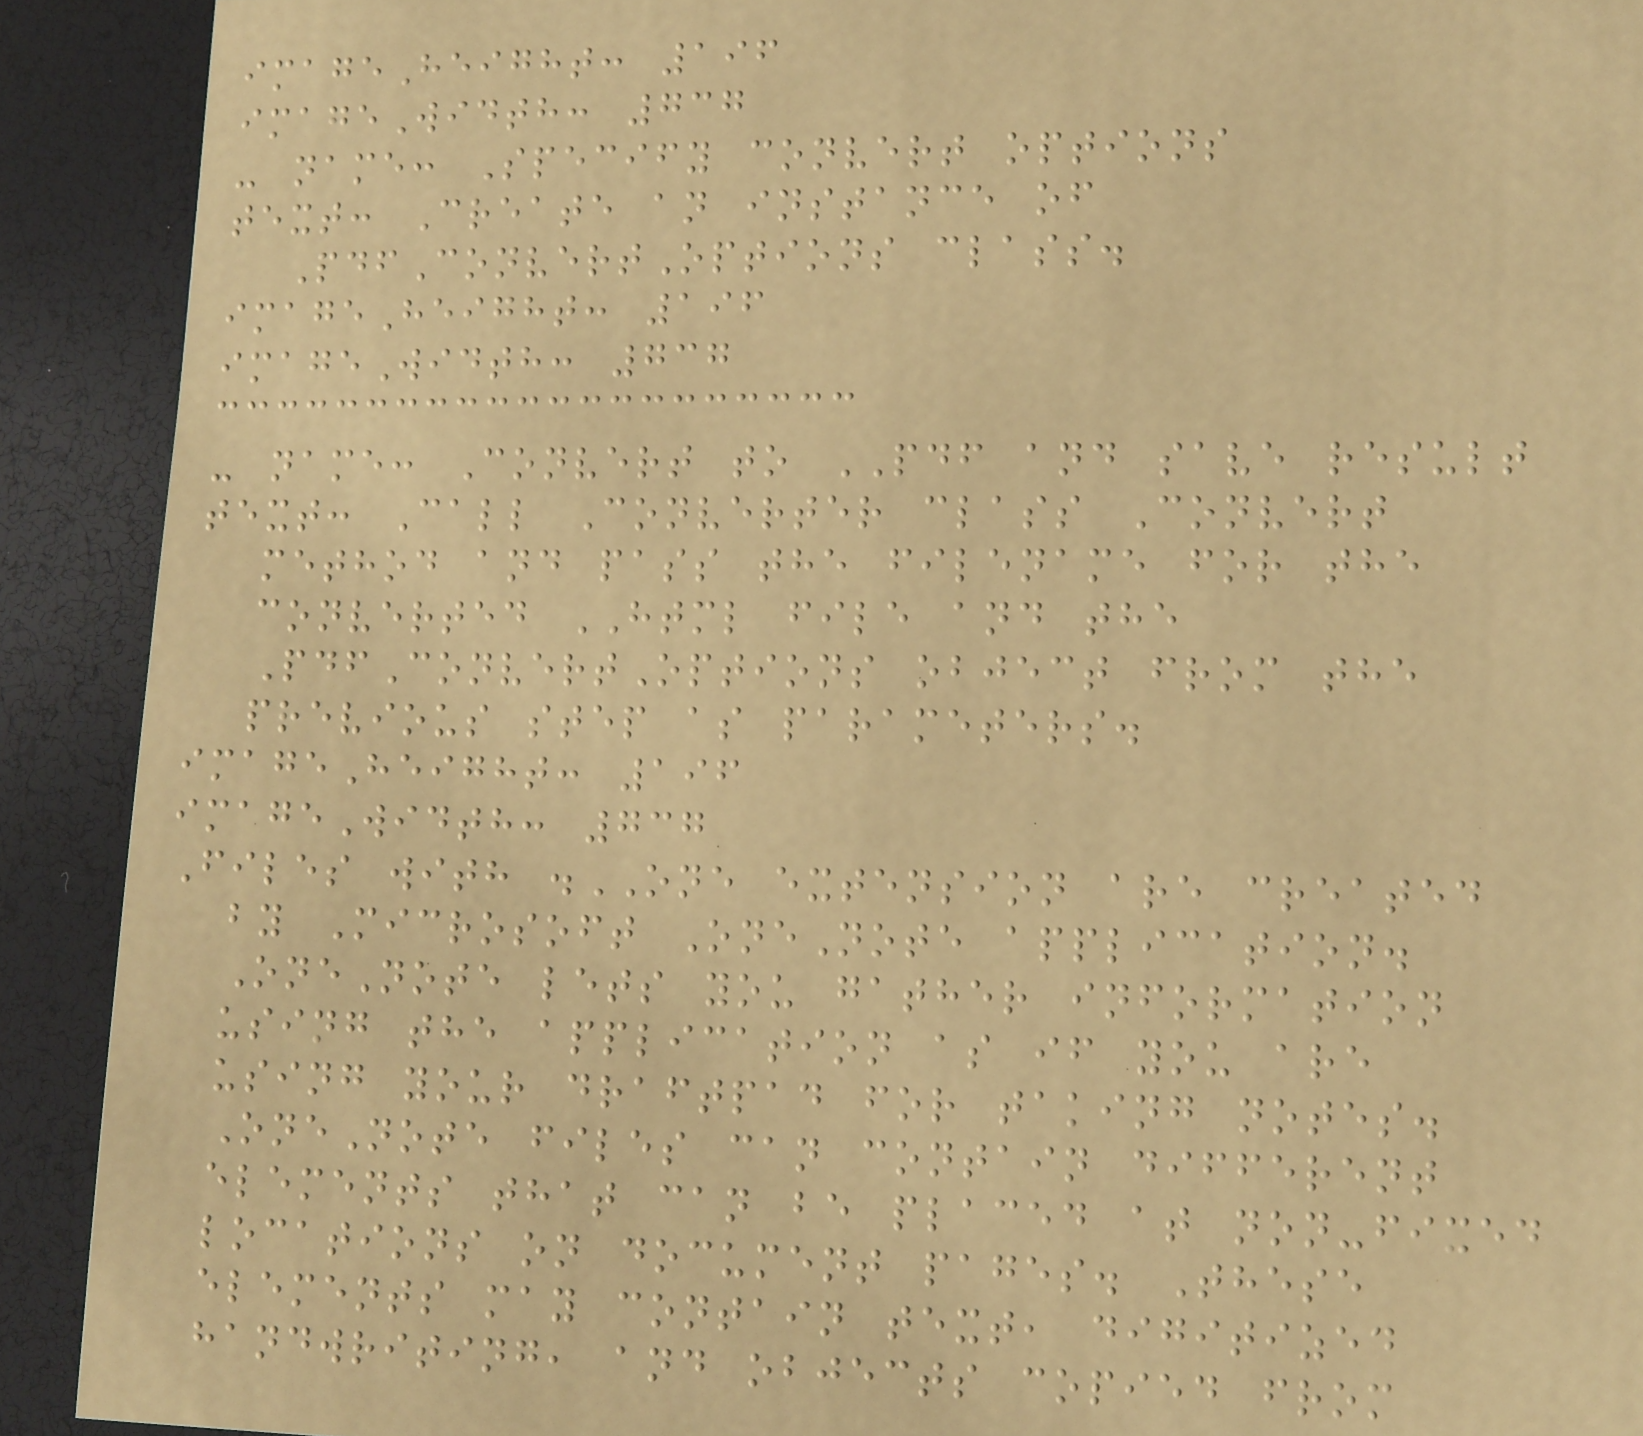imageHeight: 196
imageWidth: 737
- name: Specify convert options
text: Create an instance of
PdfConvertOptions class.
imageHeight: 196
imageWidth: 737
- name: Convert to PDF and save result
text: Call Converter class Convert
method and pass the filename for the
converted HTML file and the
PdfConvertOptions object from the
previous step as parameters.
imageHeight: 196
imageWidth: 737
Files with .ONE extension are created
by Microsoft OneNote application.
OneNote lets you gather information
using the application as if you are
using your draftpad for taking notes.
OneNote files can contain different
elements that can be placed at non-fixed
locations on document pages. These
elements may contain text, digitized
handwriting, and objects copied from
